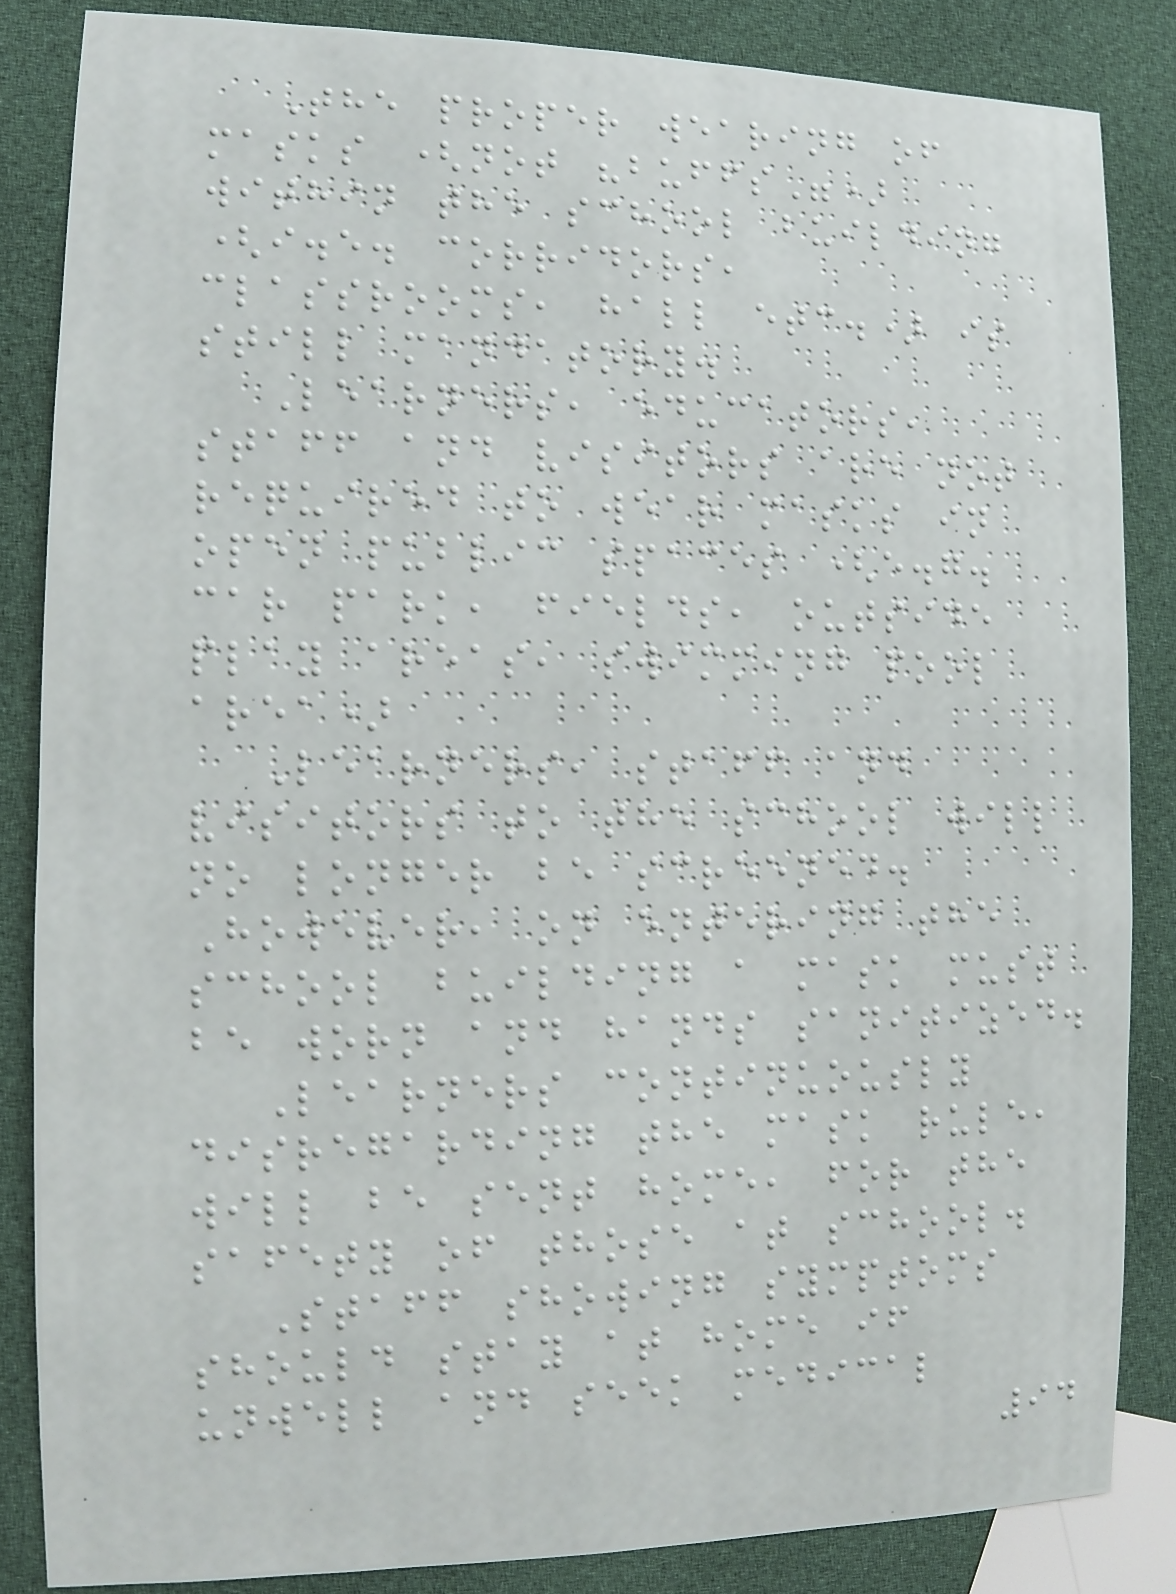The proper wearing of
masks (not "buffs")
within the school building
(i.e. corridors,
classrooms, hall etc.) is
still mandatory.
Learners, educators,
staff and visitors are not
required to wear masks in
open public spaces (e.g.
car park, fields, outside
play areas, swimming pool
area)
Learners, staff and
visitors to the school will
no longer be screened.
However, on entering the
school building a mask must
be worn and hands sanitized.
Learners continuously
disregarding the mask rule,
will be sent home, for the
safety of those at school.
Staff showing symptoms
should stay at home if
unwell and seek medical
94
